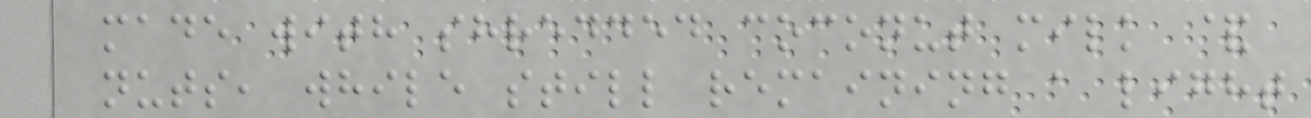made with shredded coconut milk &
nuts, while still remaining a light
